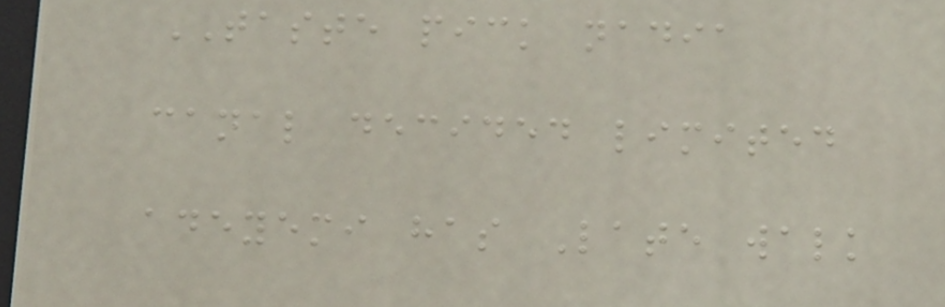TASTE pick nadia
canal decided limited
adeyemi has Late walk
